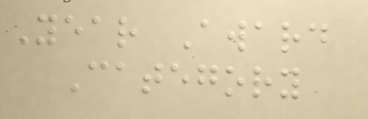Year Award
Category
